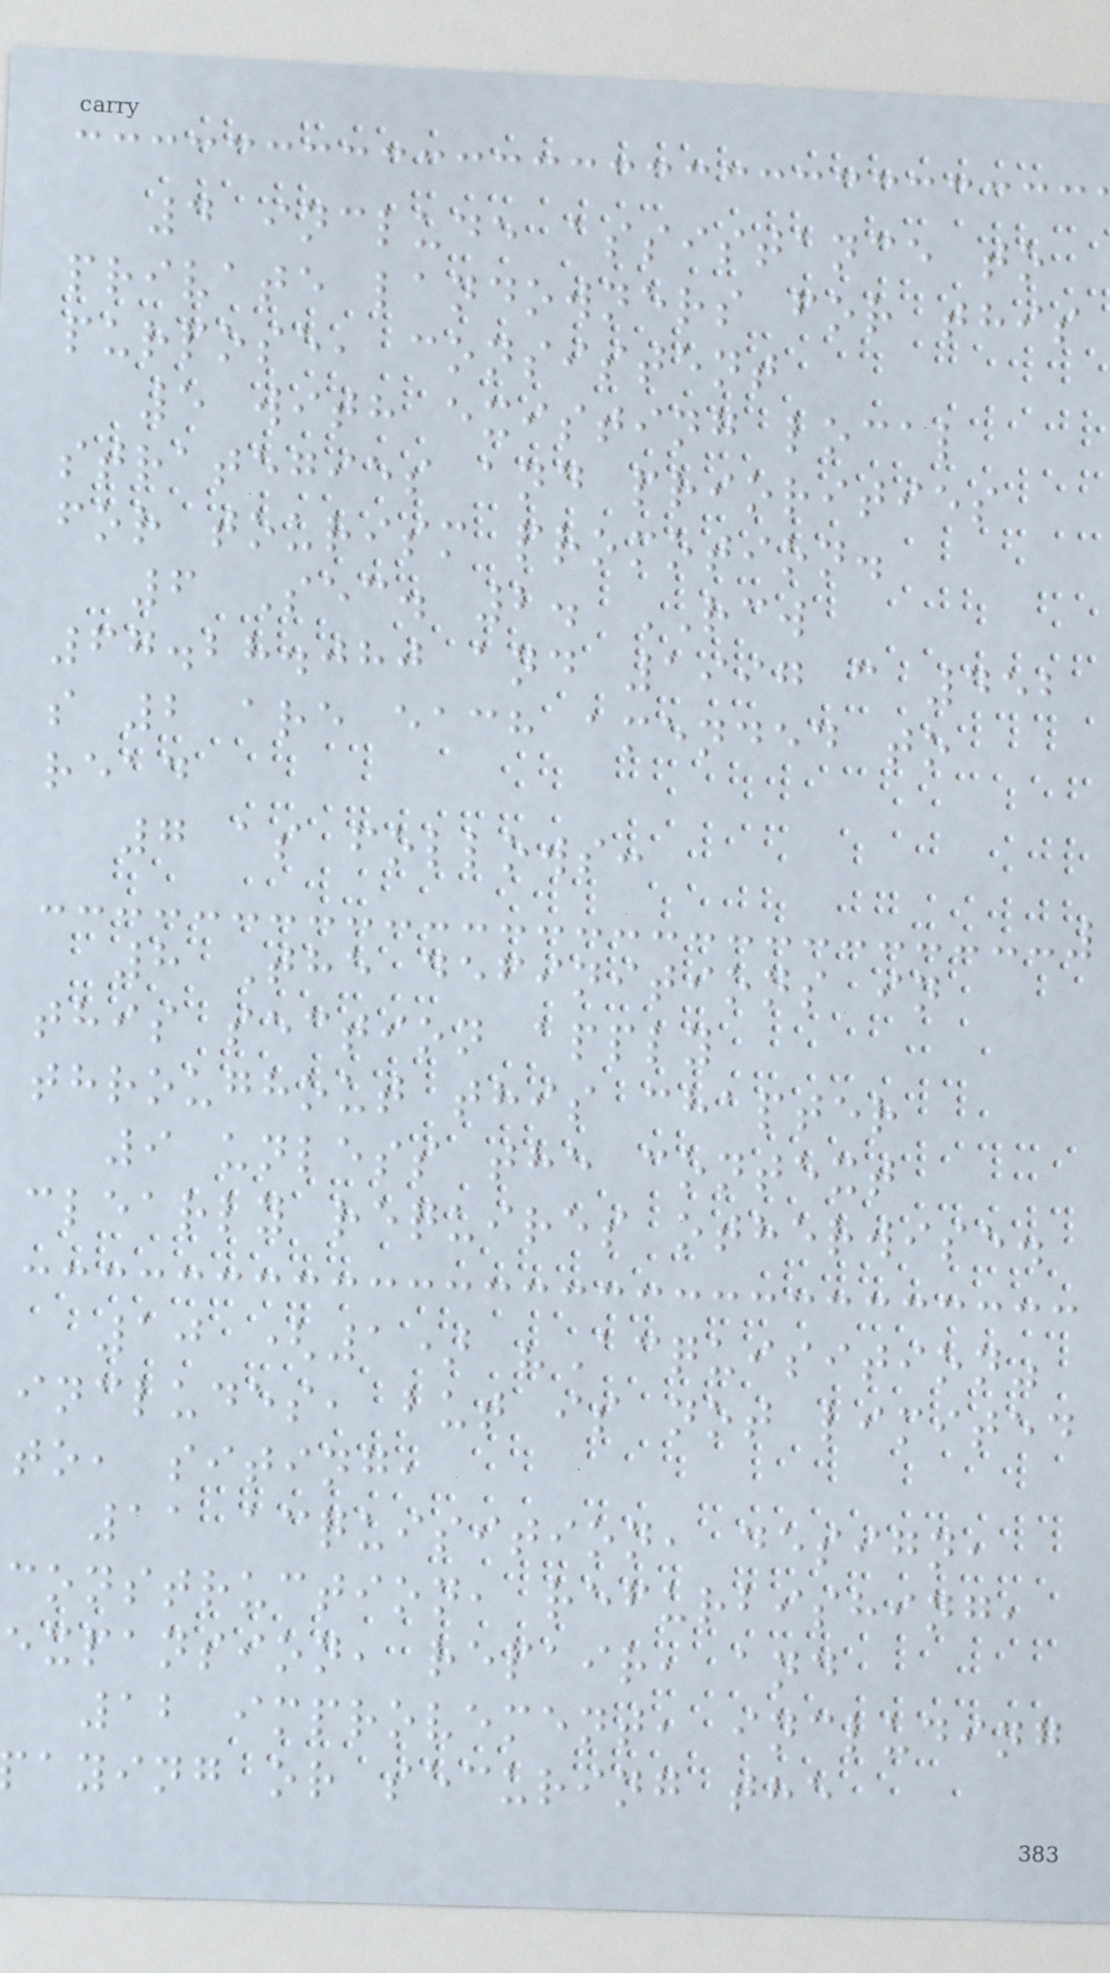4 include assistance to
private landowners for this
purpose, consistent
5 with existing local
strategies and priorities
for tourism promotion.
6 Sec. 2. RCW
67.28.080 and 1997 c 452
s 2 are each amended to
read
7 as follows:
8 The definitions in
this section apply
throughout this chapter
9 unless the context
clearly requires otherwise.
10 (1) "Acquisition"
includes, but is not limited
to, siting,
11 acquisition, design,
construction, refurbishing,
expansion, repair, and
12 improvement, including
aying or securing the
